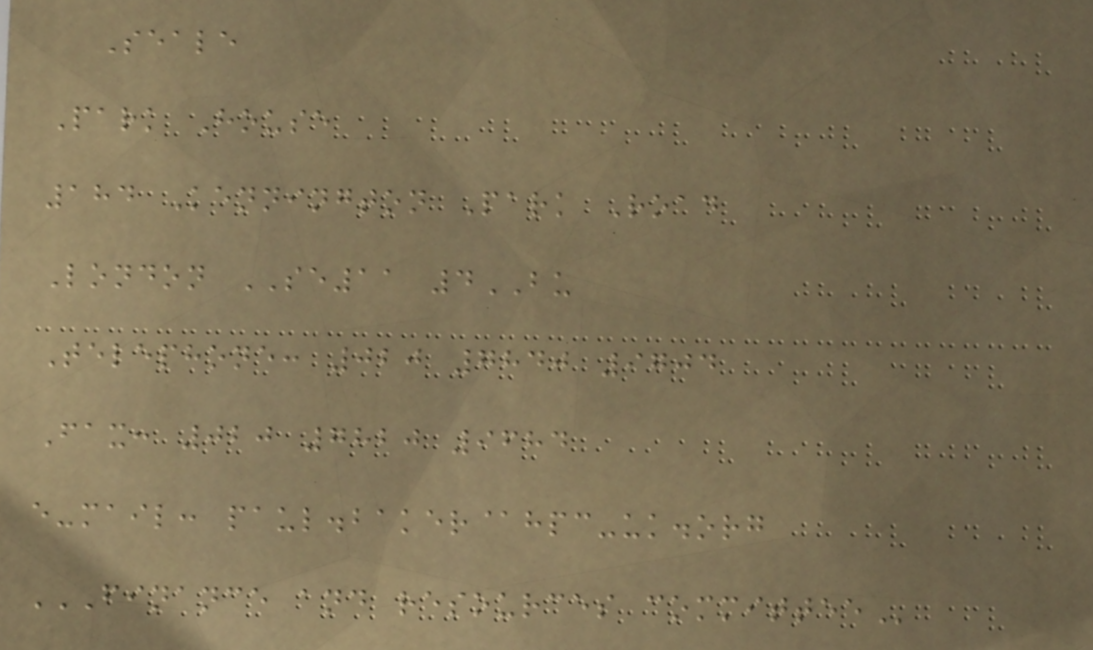Seale
Park House
184 Kennington Park Road
London SE11 4BU
Telephone: 020 7840 9704
Fax: 020 7820 9684
e-mail: paul.baker@hpc-uk.org
FINANCE AND RESOURCES COMMITTEE
